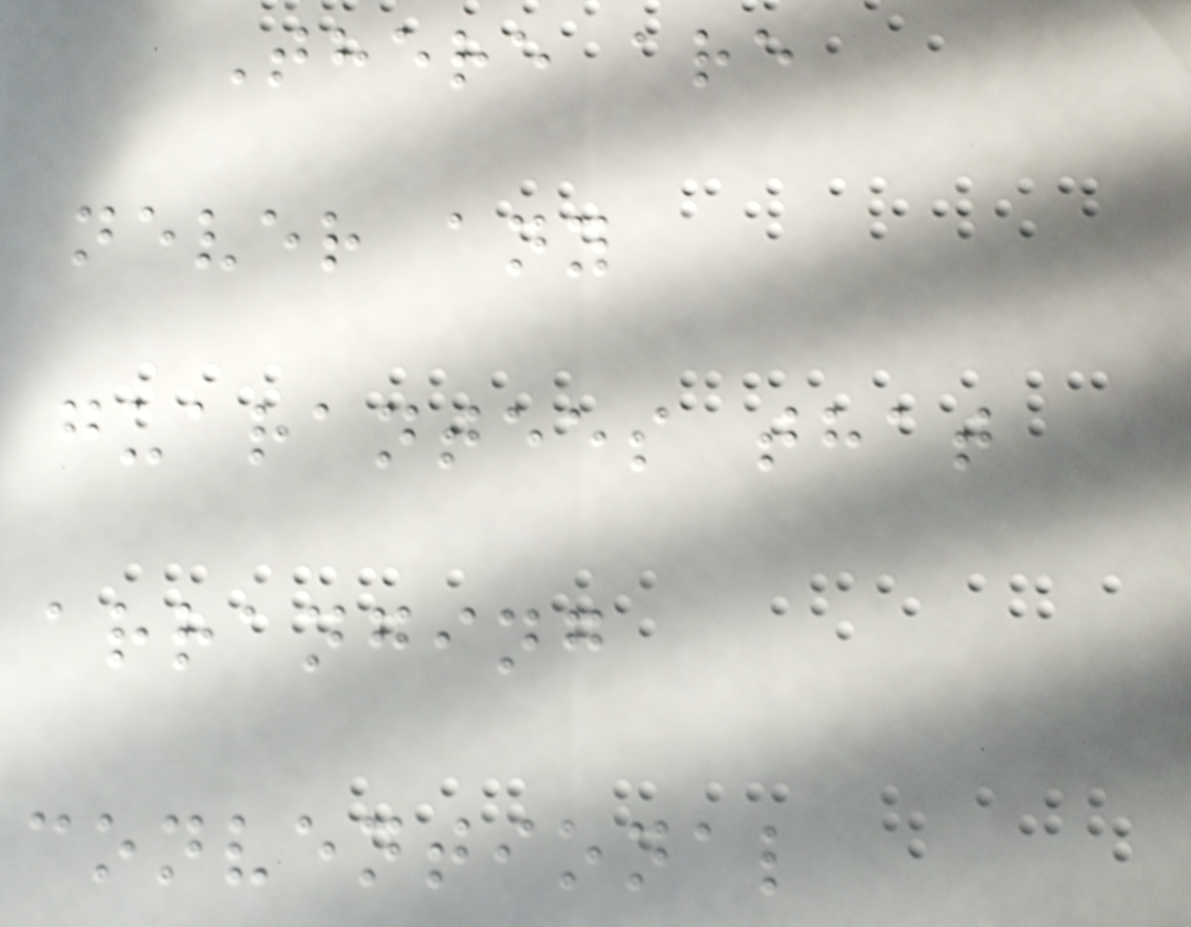There are
never any
guarantees that
arranging
conventional
